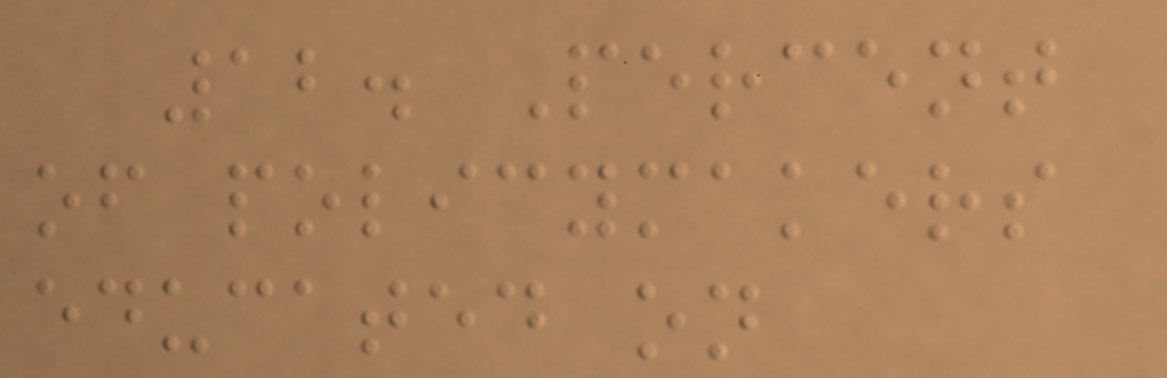12. Percent
of policymakers
educated on
